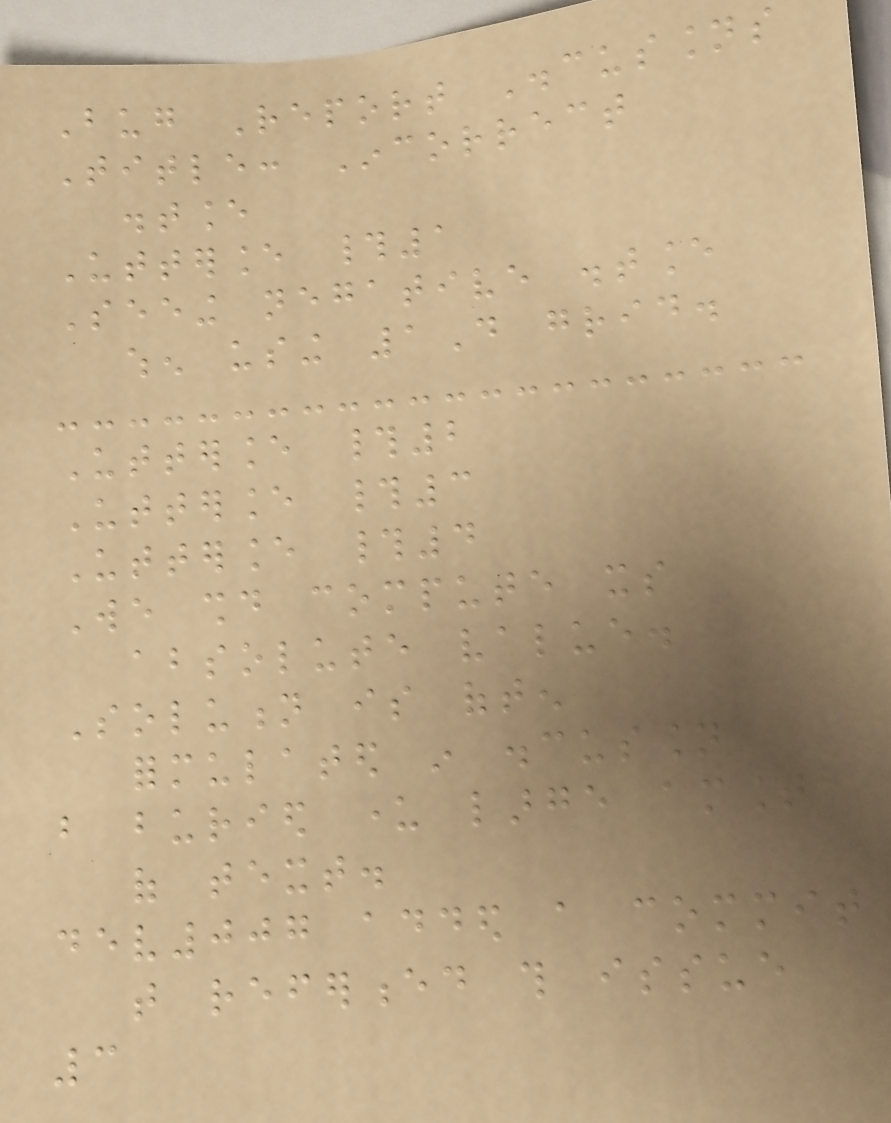Bug Report Discussions
Title: Incorrect
distance
Utterance #1
Seeing negative distance
when using 1D grid.
Utterance #2
Utterance #3
Utterance #4
We should compute its
absolute value.
Solution is often
formulated in discussion
but buried under large amount
of text.
dev007 added a commit
that referenced this issue
3
